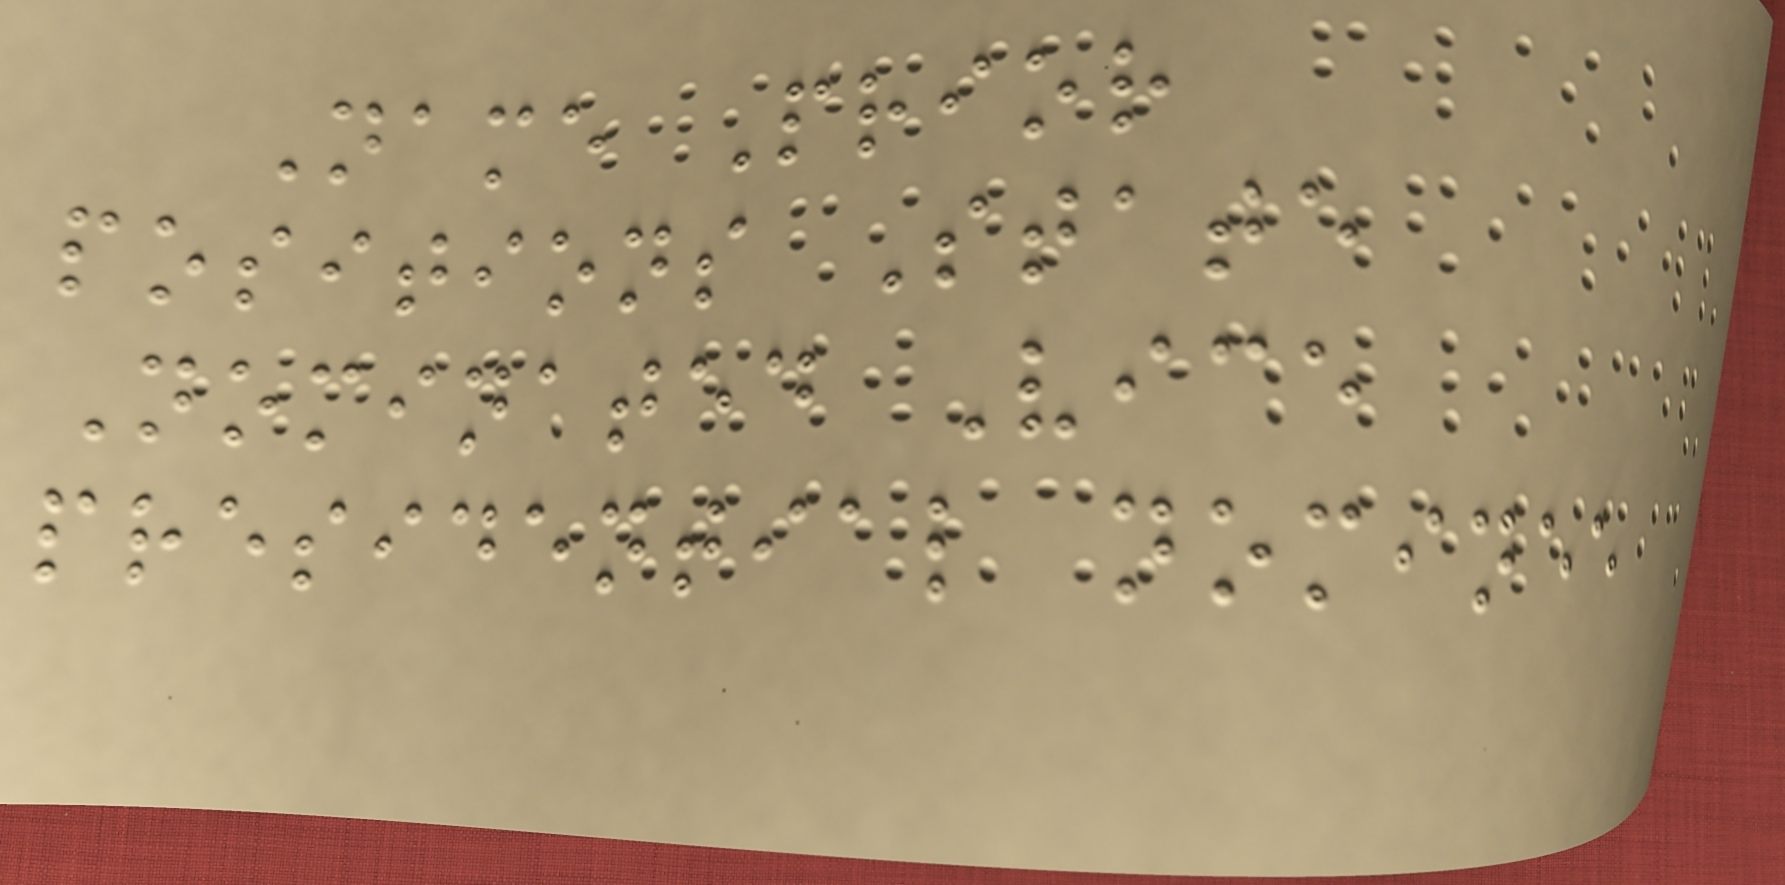Name Prior
positions State
Nominated Vice
presidential nominee
